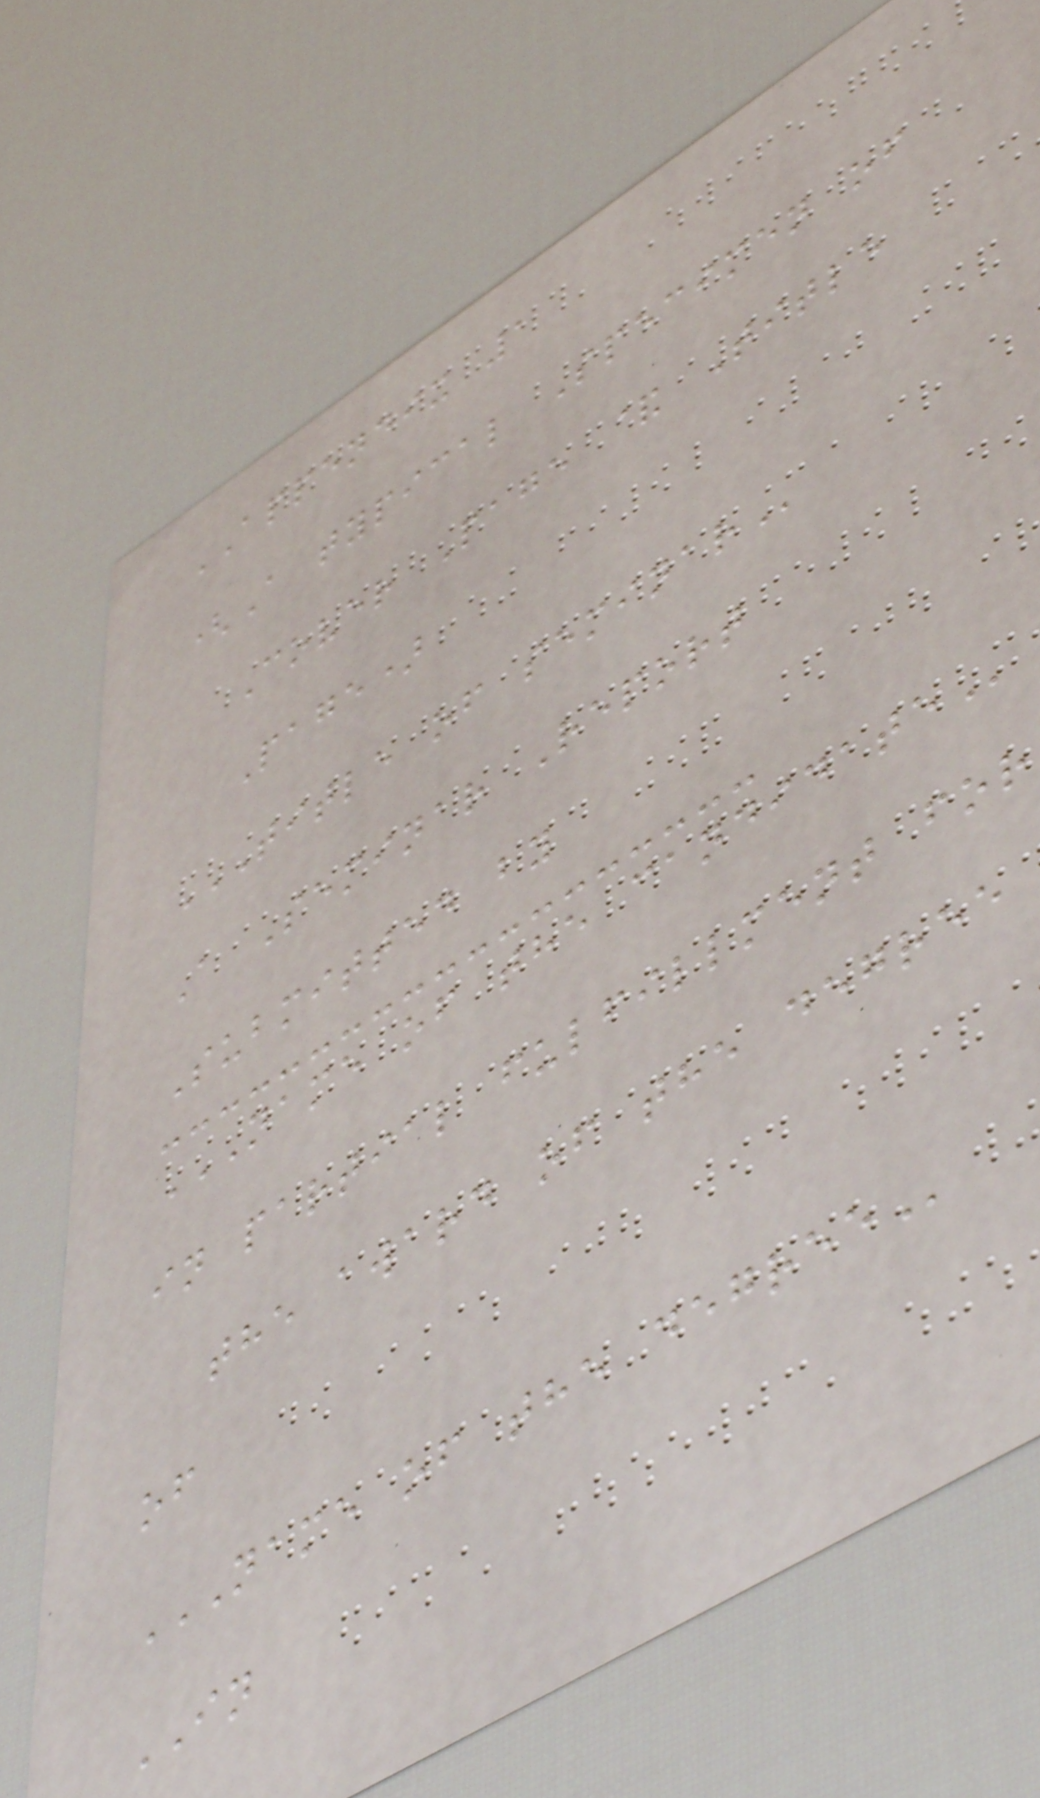APPENDIX 1
(A typical Specimen of
Cover Page & Title
Page)
TITLE OF SEMINAR
A Seminar Report
Submitted by
NAME OF THE CANDIDATE
in partial fulfillment for
the award of the degree
of
NAME OF THE DEGREE
IN
